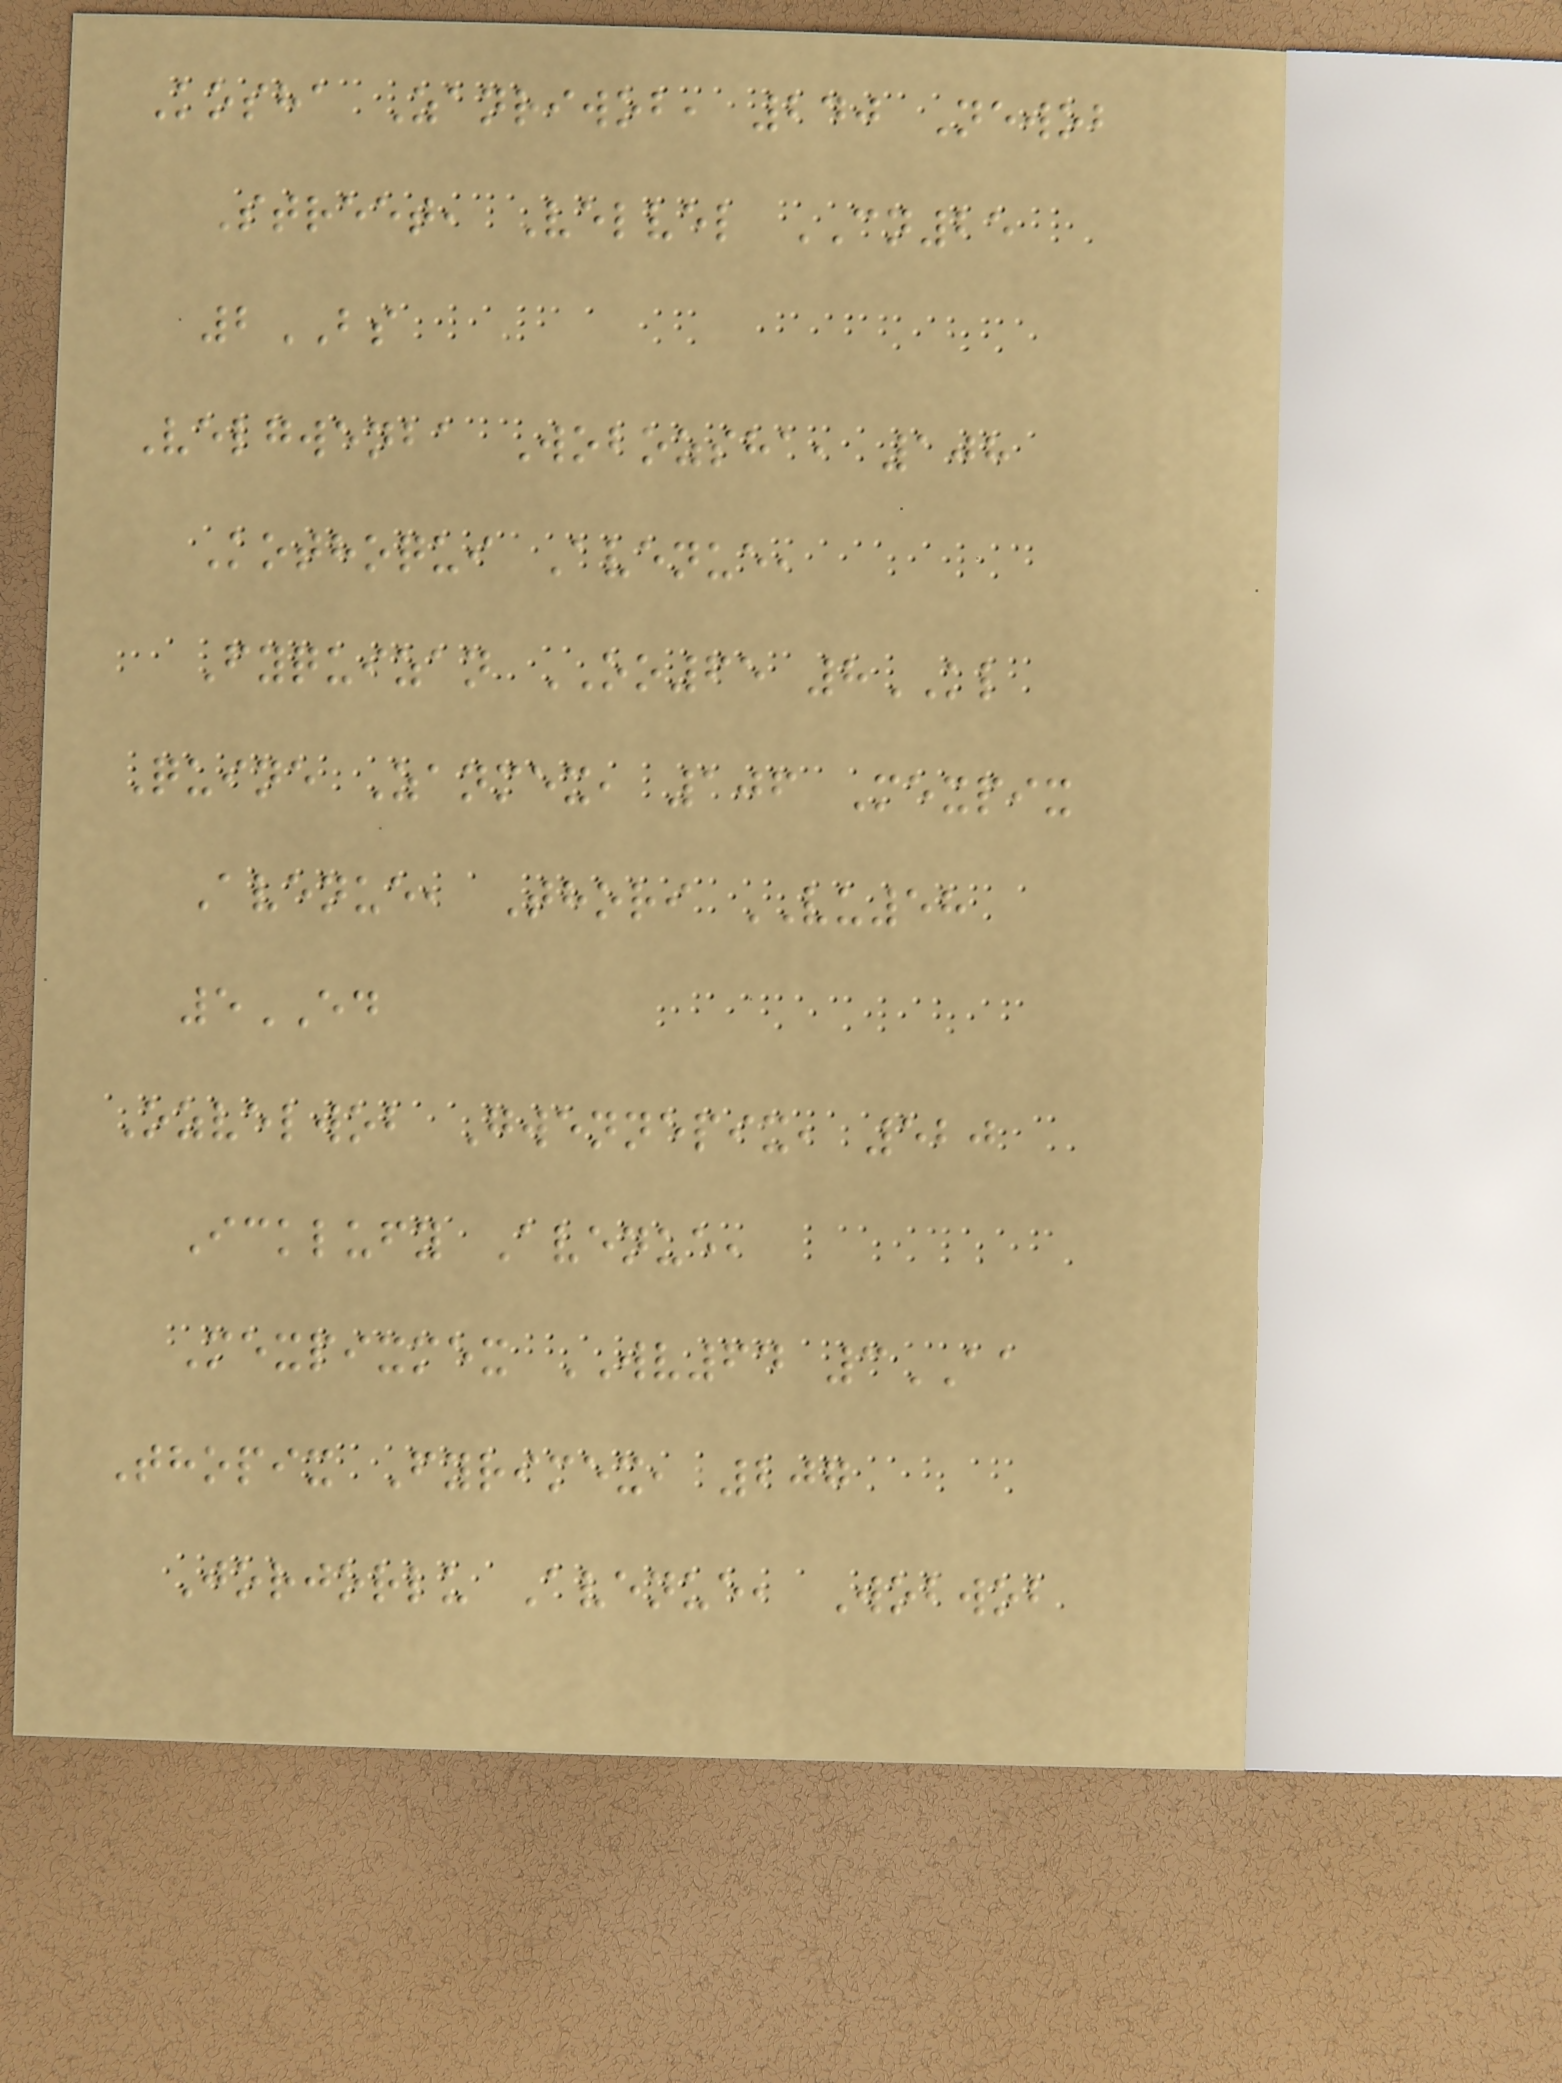Kosha Zanriwob, 240 Newob
Street, Velvel CN25
2BS
Velgwenba Wobozsha, 108
Kothoqui Avenue,
Fyquizan OO65 8KL
Quine Zanmex, 106 Mexpix
Avenue, Thori VU58
5ED
Ozvelwob Gwennepix, 520
Icklufy Avenue,
Mexpixmex WV64 3AA
Thopix Fyrimex, 207
Jorjorlu Avenue, Wobwob
